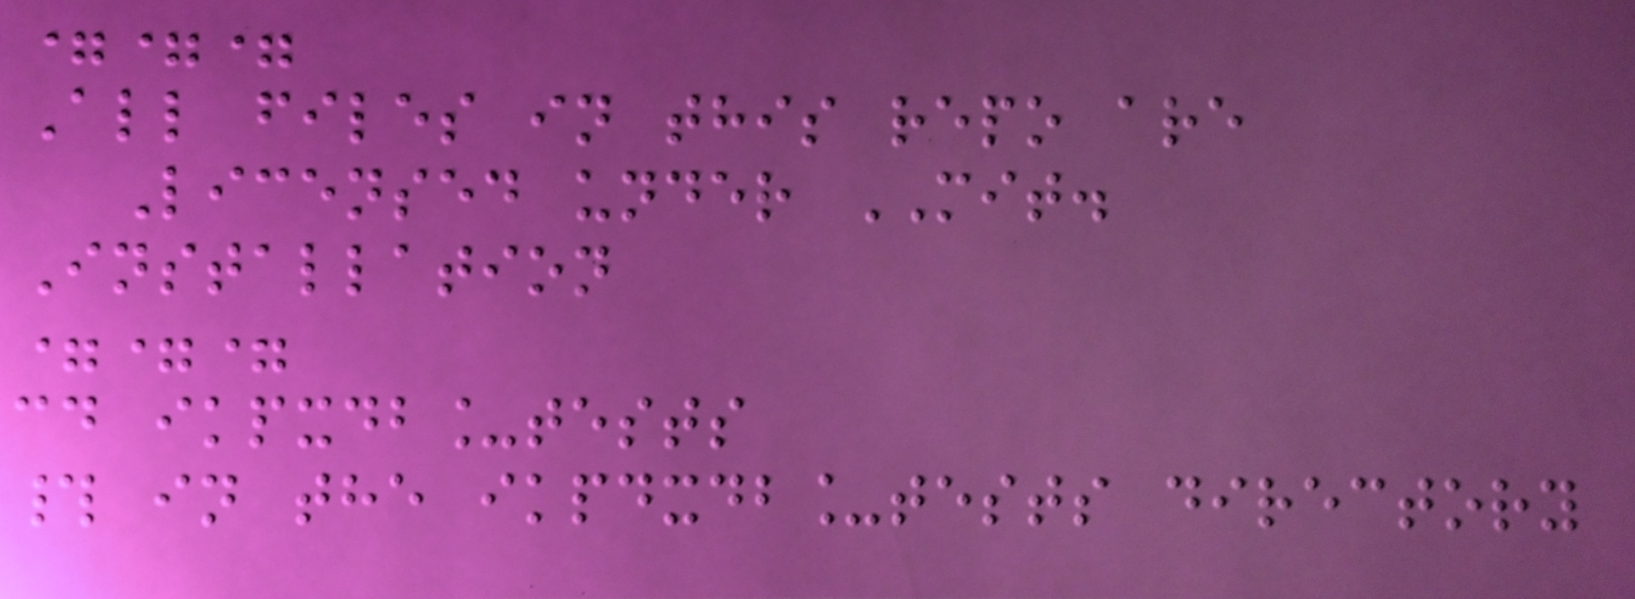===
All files in this repo are
Licensed under MIT.
Installation
===
cd ikpxdb_tests
# in the ikpdxdb_tests directory
